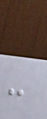-
